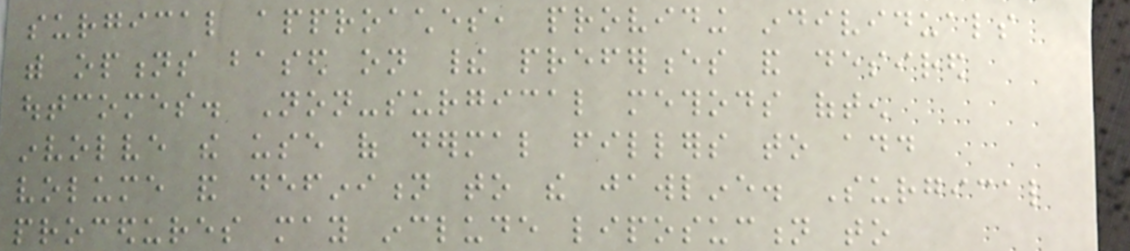surgical approaches, providing individuals
with options based on their preferences and desired
outcomes. Non-surgical methods often
involve the use of dermal fillers to add
volume and definition to the jawline. Surgical
procedures may include liposuction to
